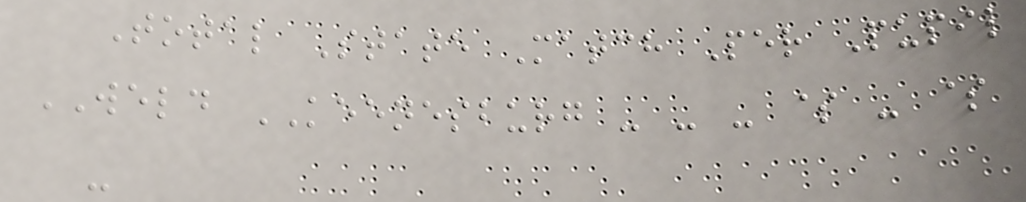Total State Match Per Pupil
WELD KEENESBURG - - - $ - $
-
